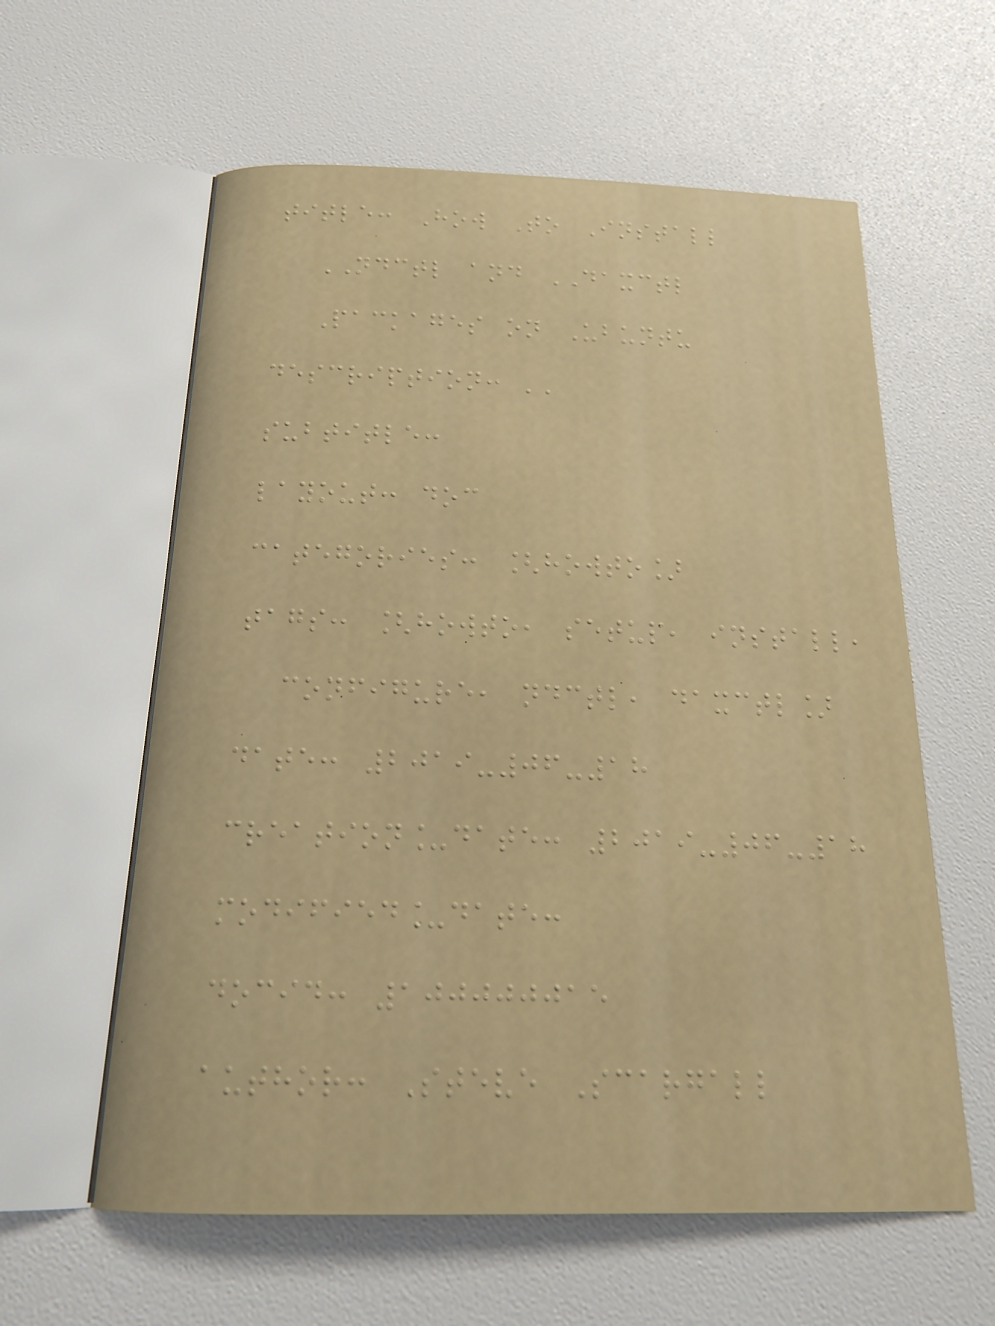title: How To Install
NDCTL and DAXCTL
Packages on Ubuntu
description: ''
subtitle:
layout: doc
categories: [howto]
tags: [howto, setup, install,
configure, ndctl, daxctl]
date: 2019-06-18
creation_date: 2019-06-18
modified_date:
docid: 100000015
author: Steve Scargall
